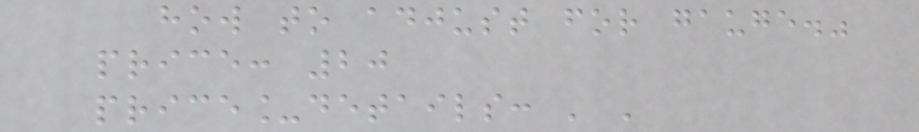how to adjust for gauge."
price: 20
price_details: ' '
